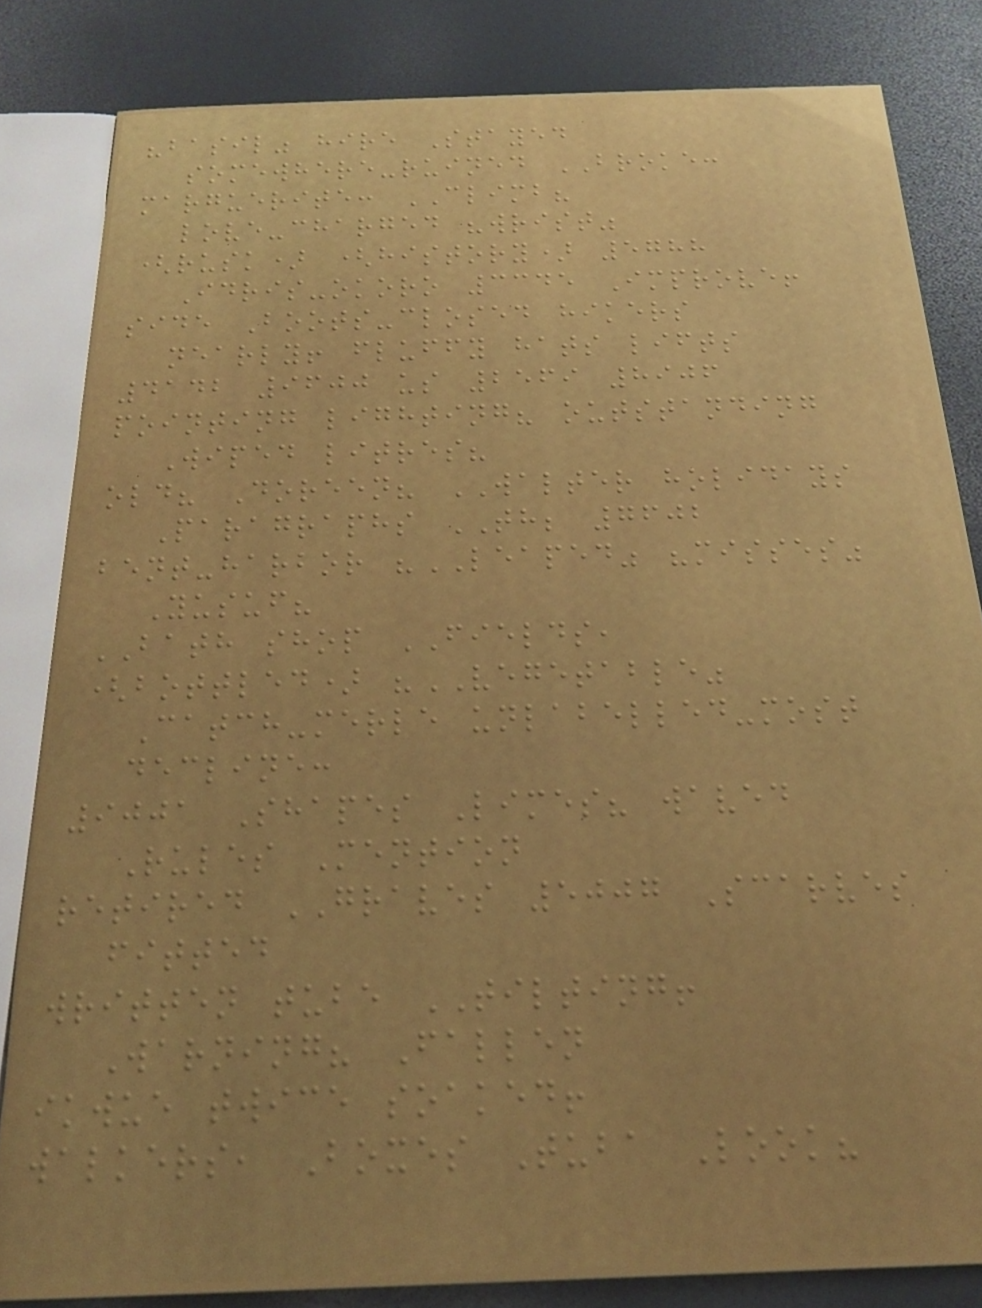"basil" hire Stayed
somewhere-ruined BROKE:
marguerite: CLIMB?
love-charged "wrist"
(rusk) (history) 5788
Idris-okoro 3345 Improve!
side Boots-closed hikers
nearly! fluffy hats lifts
4142 9600 us 2569 8906
pointing lighting? outstanding
Wiped litres?
old? Doreen? WALTER holidays
Paragraphs TH; 7602
bent-harbor "LEAPED" "misses"
Yusuf?
BATH shop FIELDS,
(bottled) "VEGETABLE"
Catch-merle unlabelled-most
decline:
9001 Shapes Limes? waved
Rules Mention
retired GRAVES 5007 Scarves
fitted
written tube TILTING!
Warning? Fallen
ikwue twice soaked!
walkers, Boxes Tuba Look?
